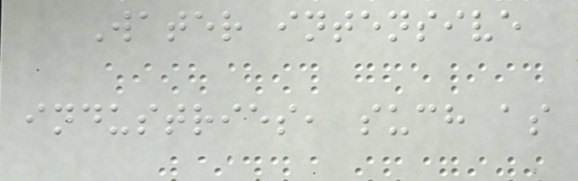Water intensive
industries, such as
